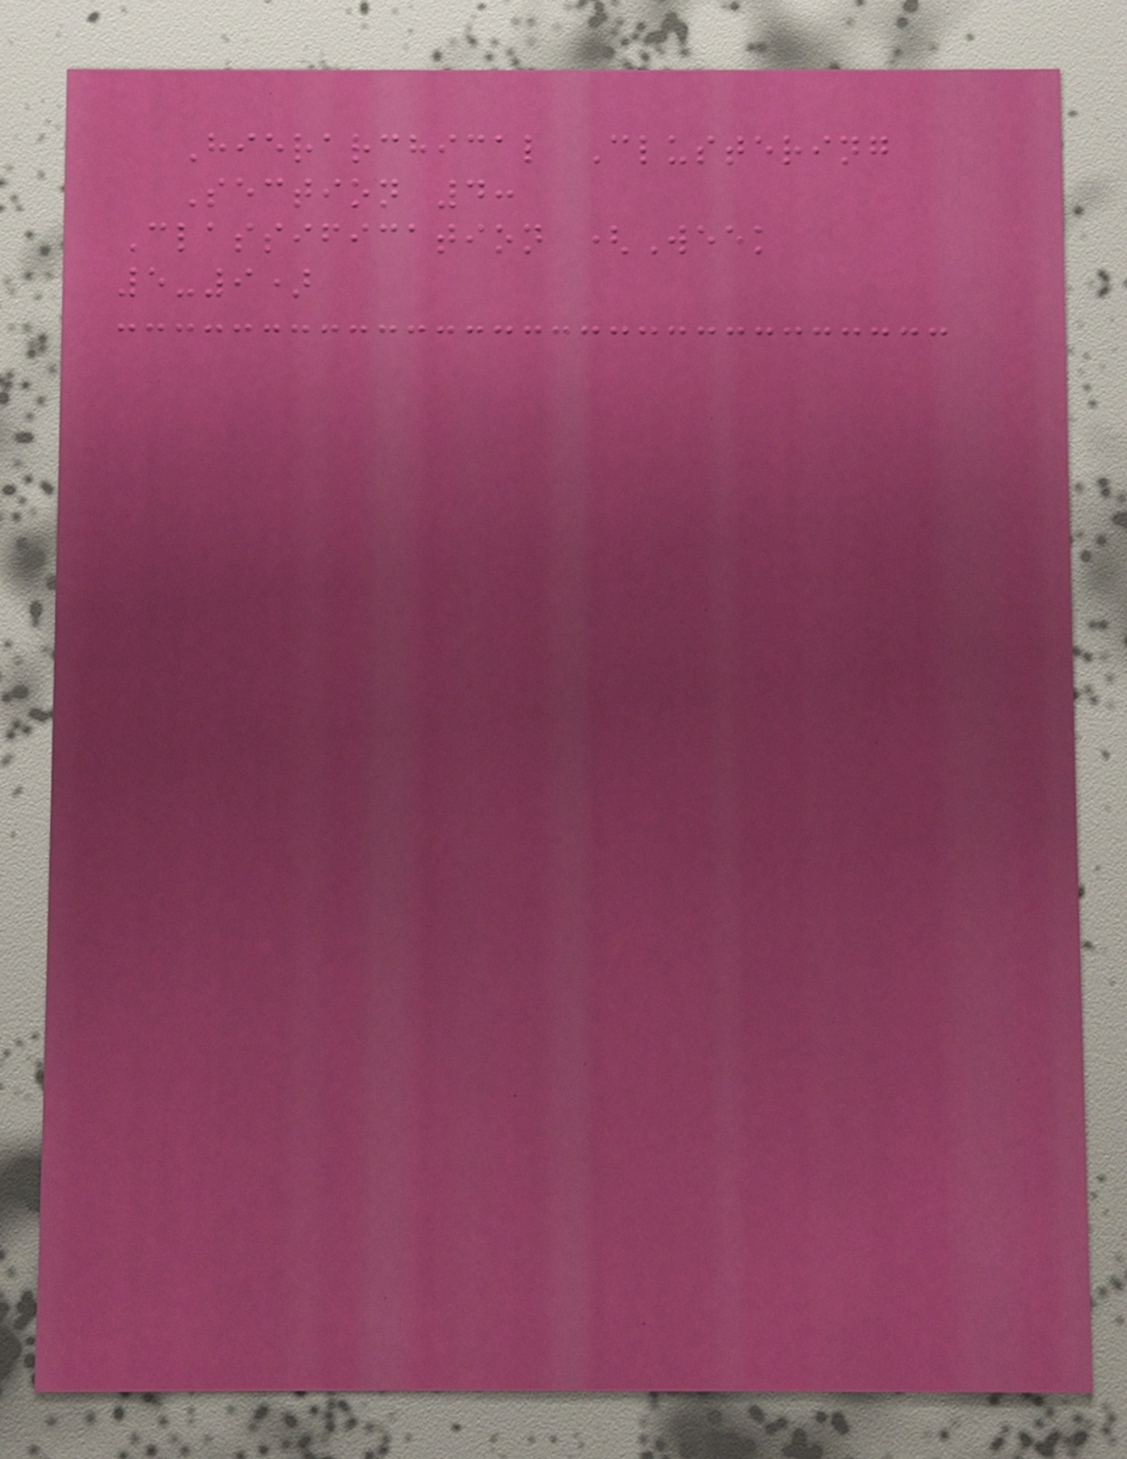Hierarchical Clustering
Section 4:
Classification (Week
5-9)
